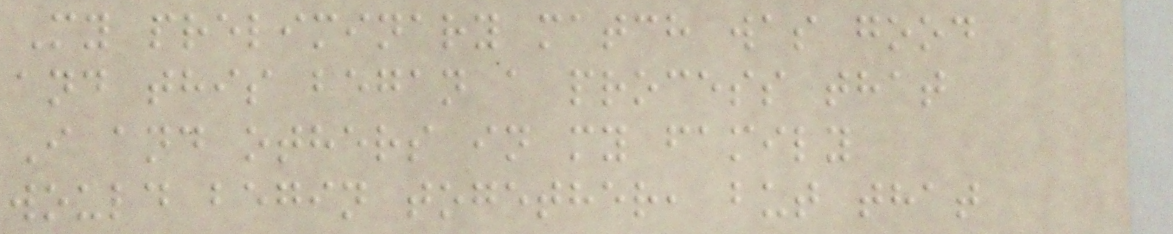My preliminary match was good
and this began a process that
I and others in my family
would begin together, but that
